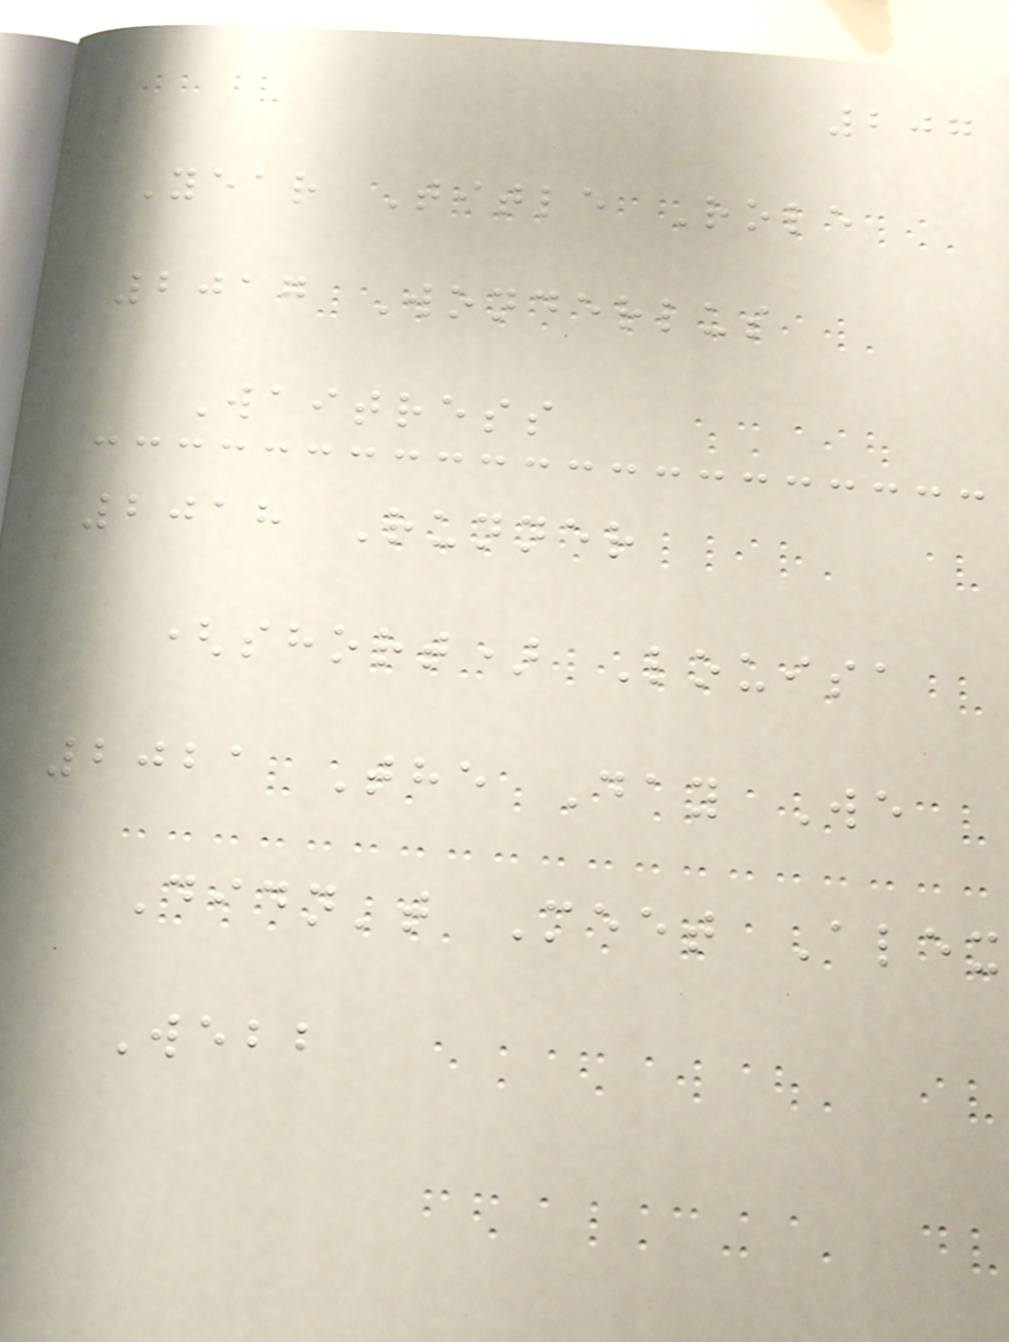207
Year Title Role
2017 Wonderlus
Waitress
2018 Runner
(short) Louisa
2021 The Day We
Didn't Meet Alex
Webb
